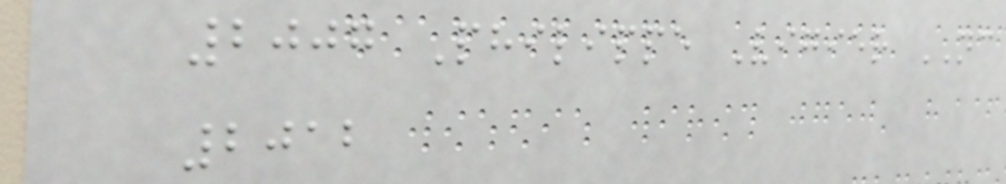2007 Philippe Vigier NC
2012
